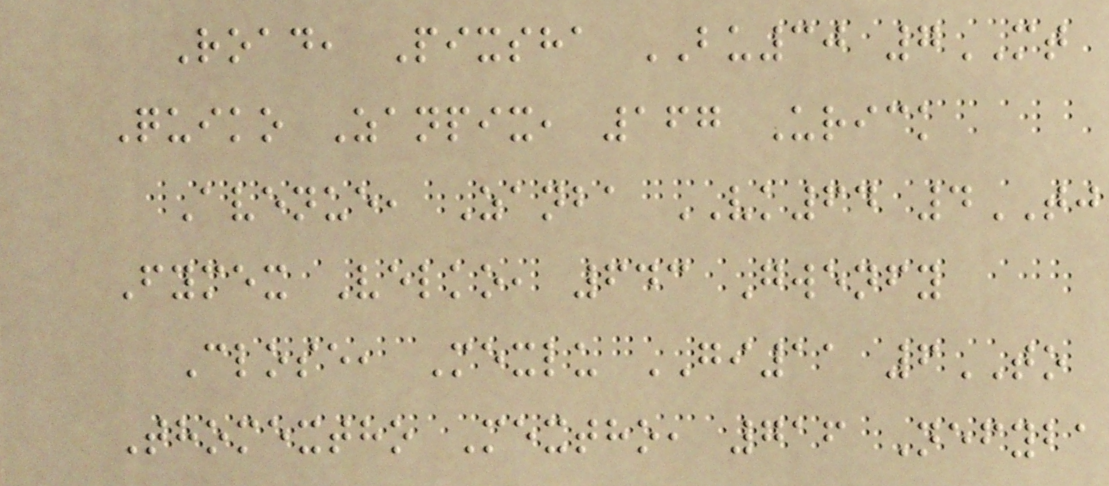Road, Pixsha BU30 7MT
Quiko Zanpix, 167 Urick
Avenue, Zanba VK64 4TJ
Fymex Velko, 643 Gwenfy
Close, Mexlu GI11 6TO
Thomextho Mextho, 716 Nefyba
